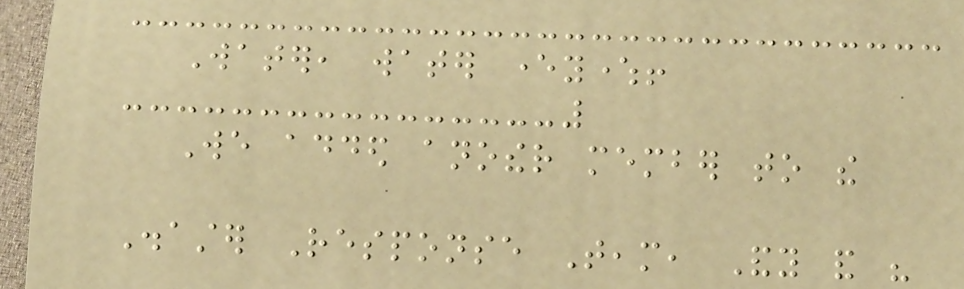Water, water everywhere!
We added another member to the
Disaster Response Team, Andy and his
